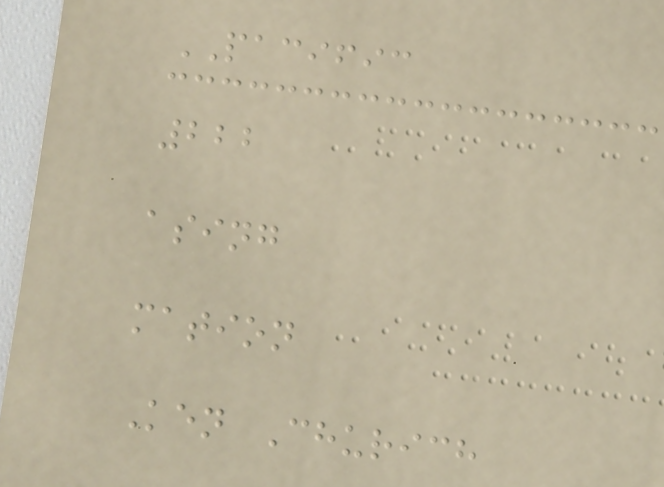PACIFIC
222
asing
mation
Ken Churich
